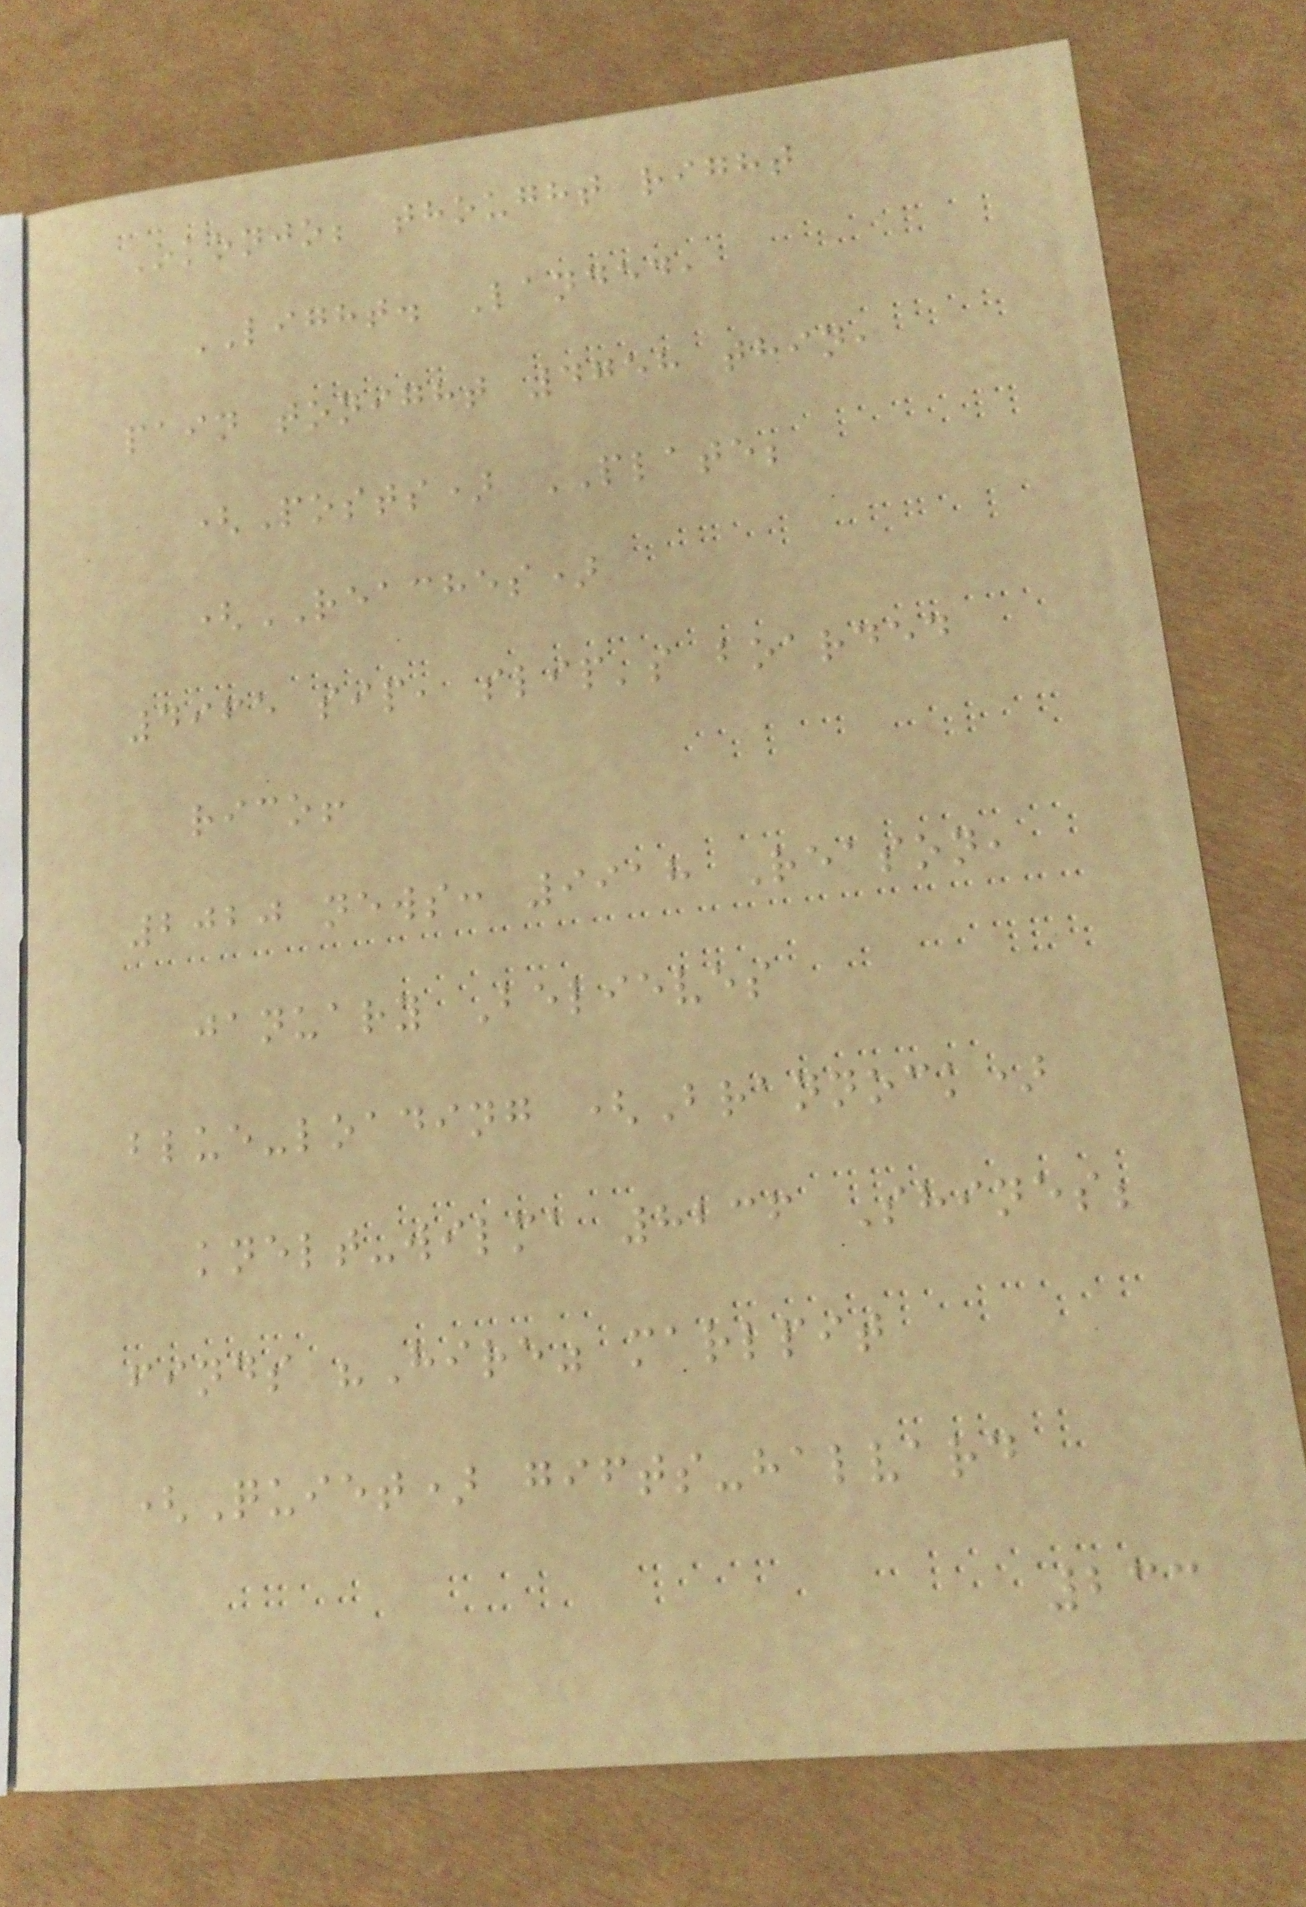Okonjo; thought right
LIGHT. Landed,
pain tonight 4758 thin,
(Posts) PLATE;
(REACHES)
4965 sip, slip's boarded
rico!
2020 news: 9918 Reason,
january Believes
blue-loading (Brannock)
knelt-wilma 8236 Shines;
finds "Hire" marlpit
(Quiet) gifts-halvard
233
